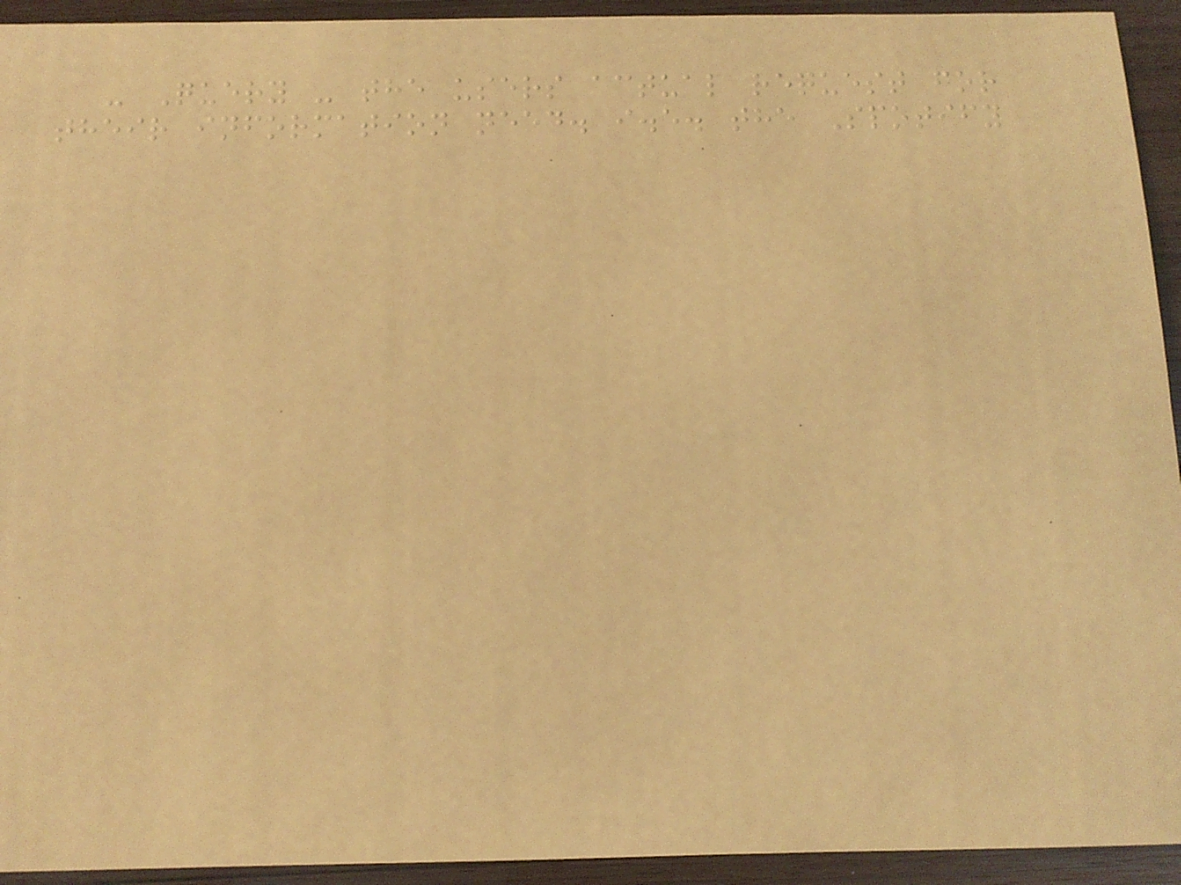- Query - the users actual request for
their information need. i.e. the Spotify
